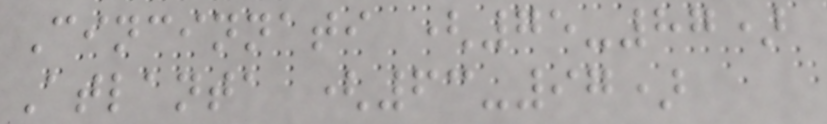Cincinnati (75-87)
Atlanta (63-97)
